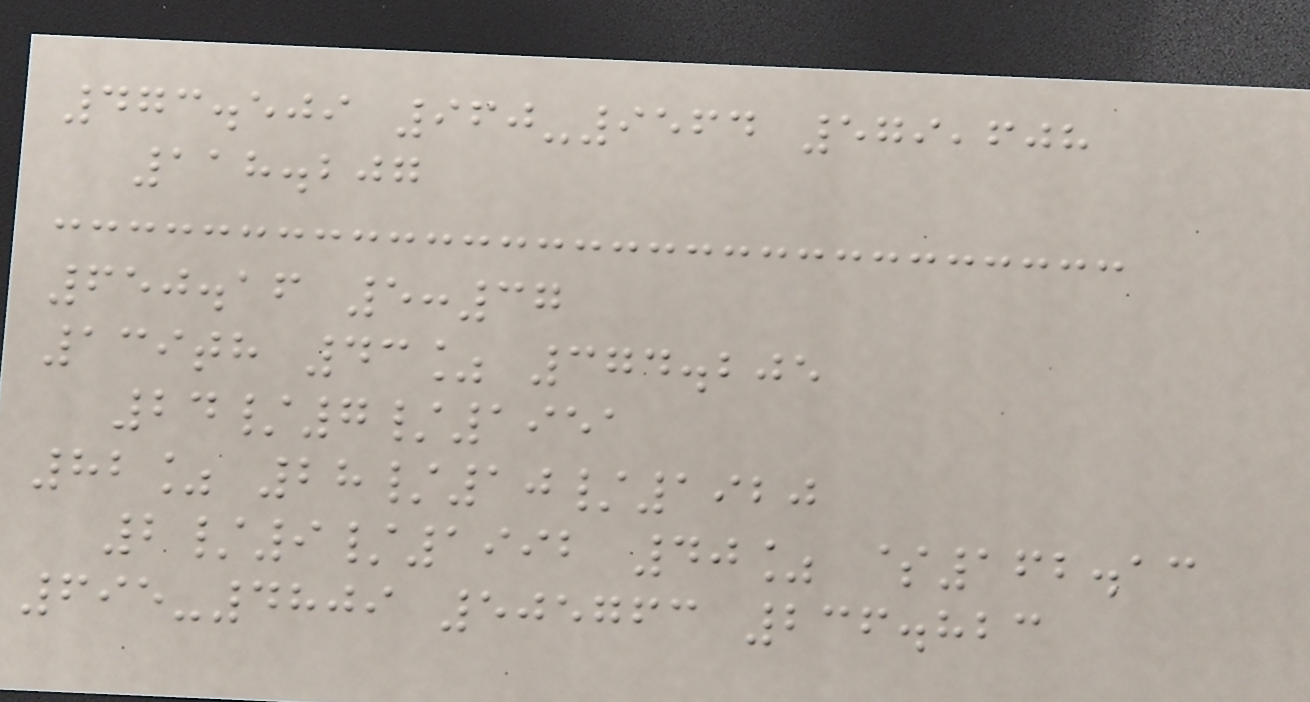473.509 960-9564 579,608
118.207
650.16 5:37
139th 43% 374.205
24/7/1951
82% 28/10/1920
2/9/1992 40% $162.13
695-4809 505763 236.823
